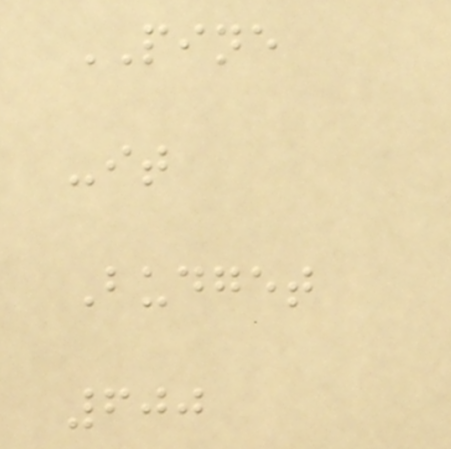PINE
-it
Budget
600
